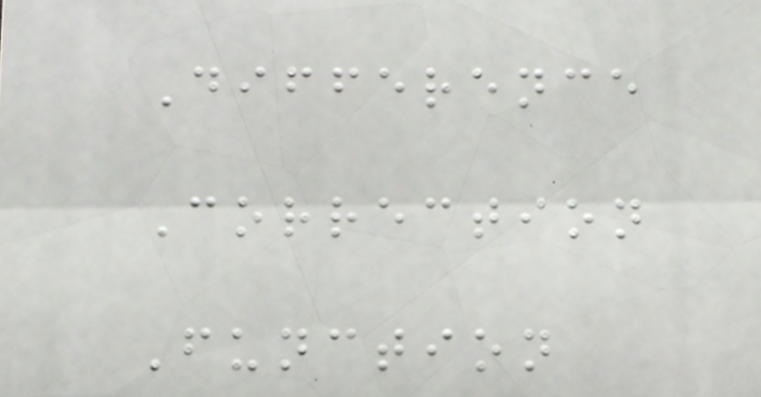Difference
Correction
Function
